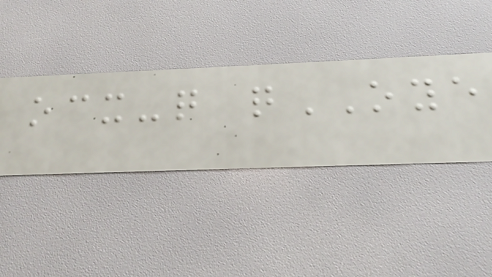ocx-q qOYE
